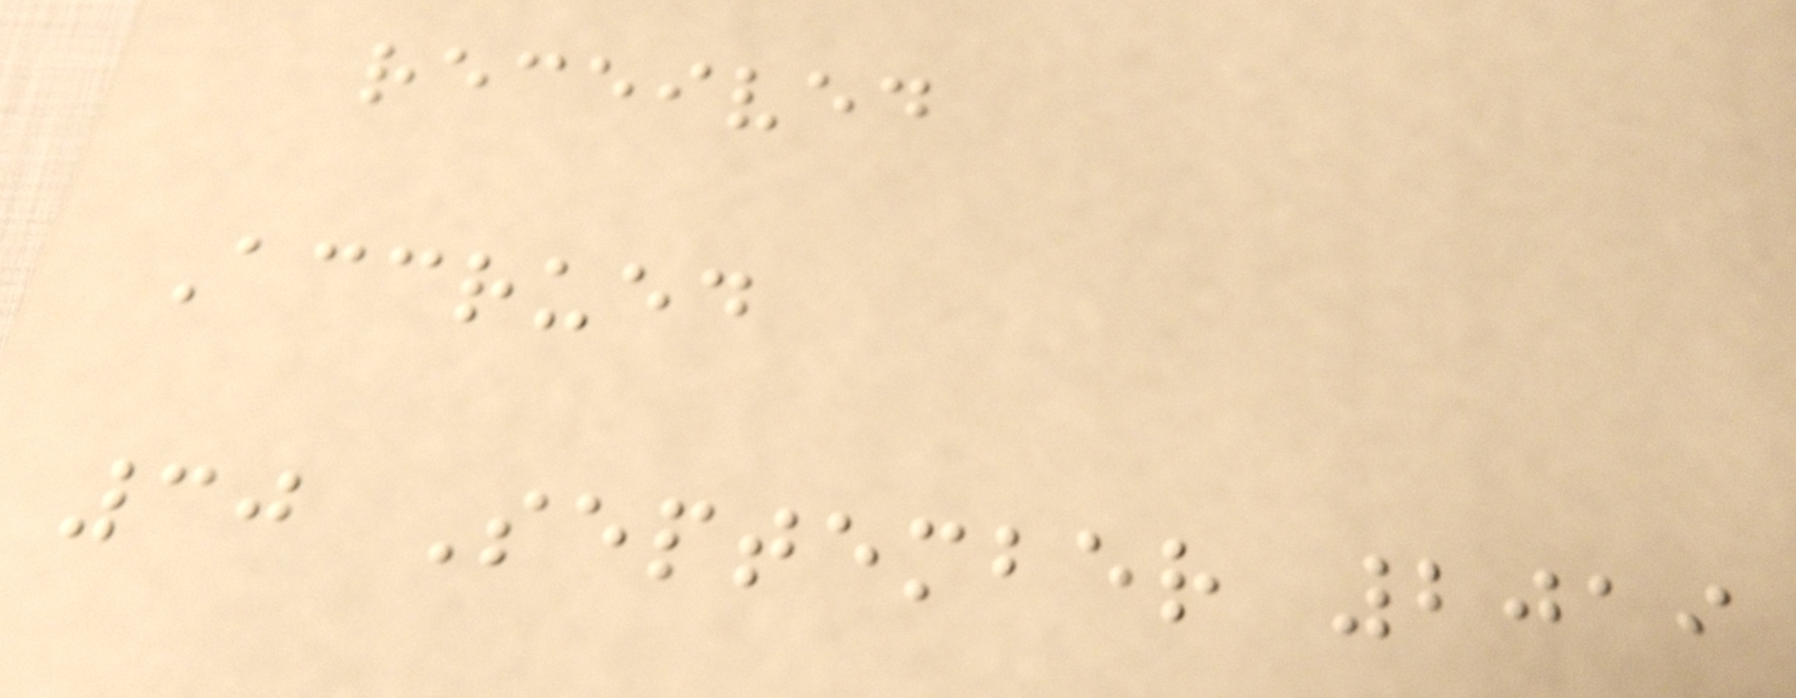received
Accrued
30 September 2019
